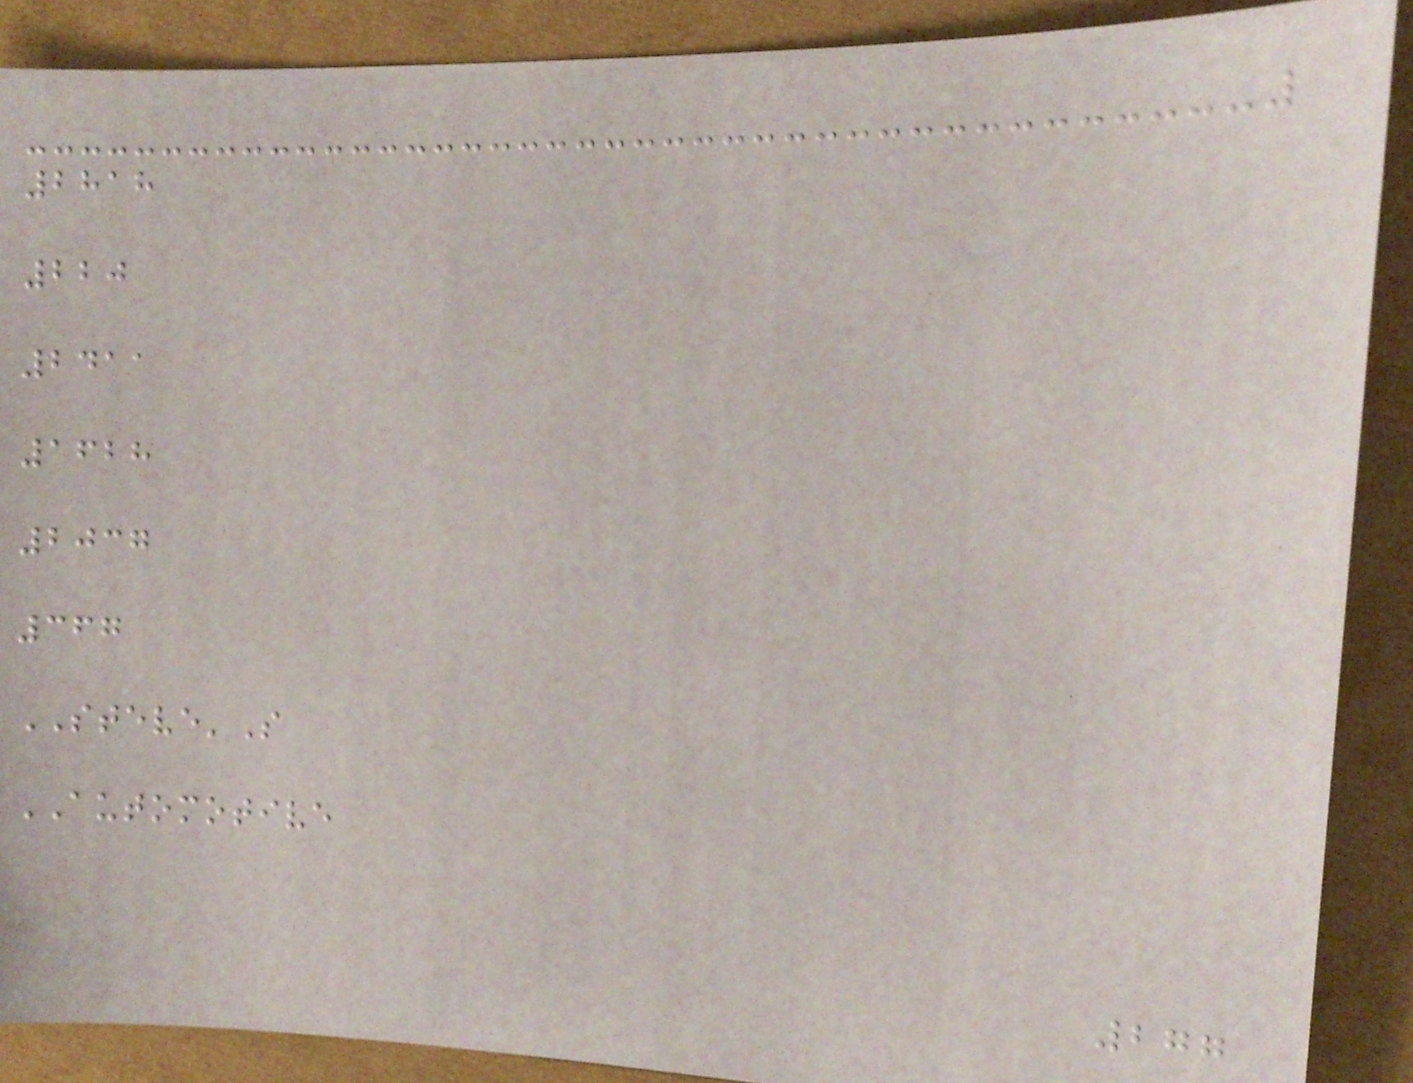2818
220
2411
1628
2037
367
STEVE'S
AUTOMOTIVE
277
